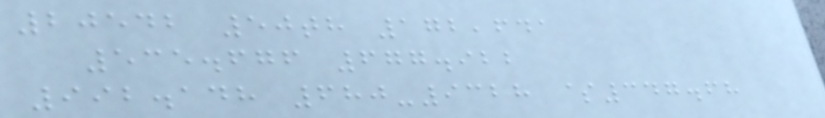20542 50th 172,641
535.676 677.922
992.148 680-9328 $347.68
